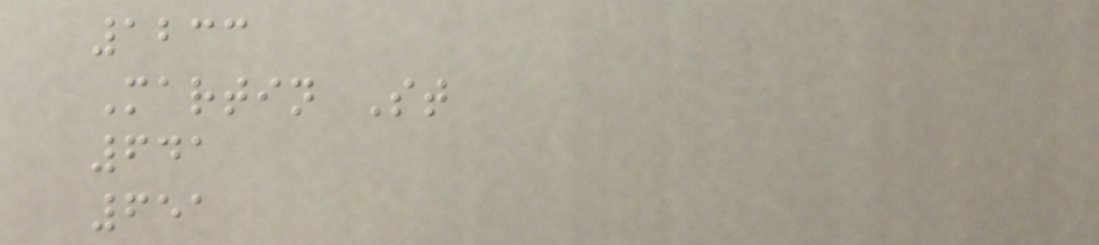1233
Martin St
641
651
